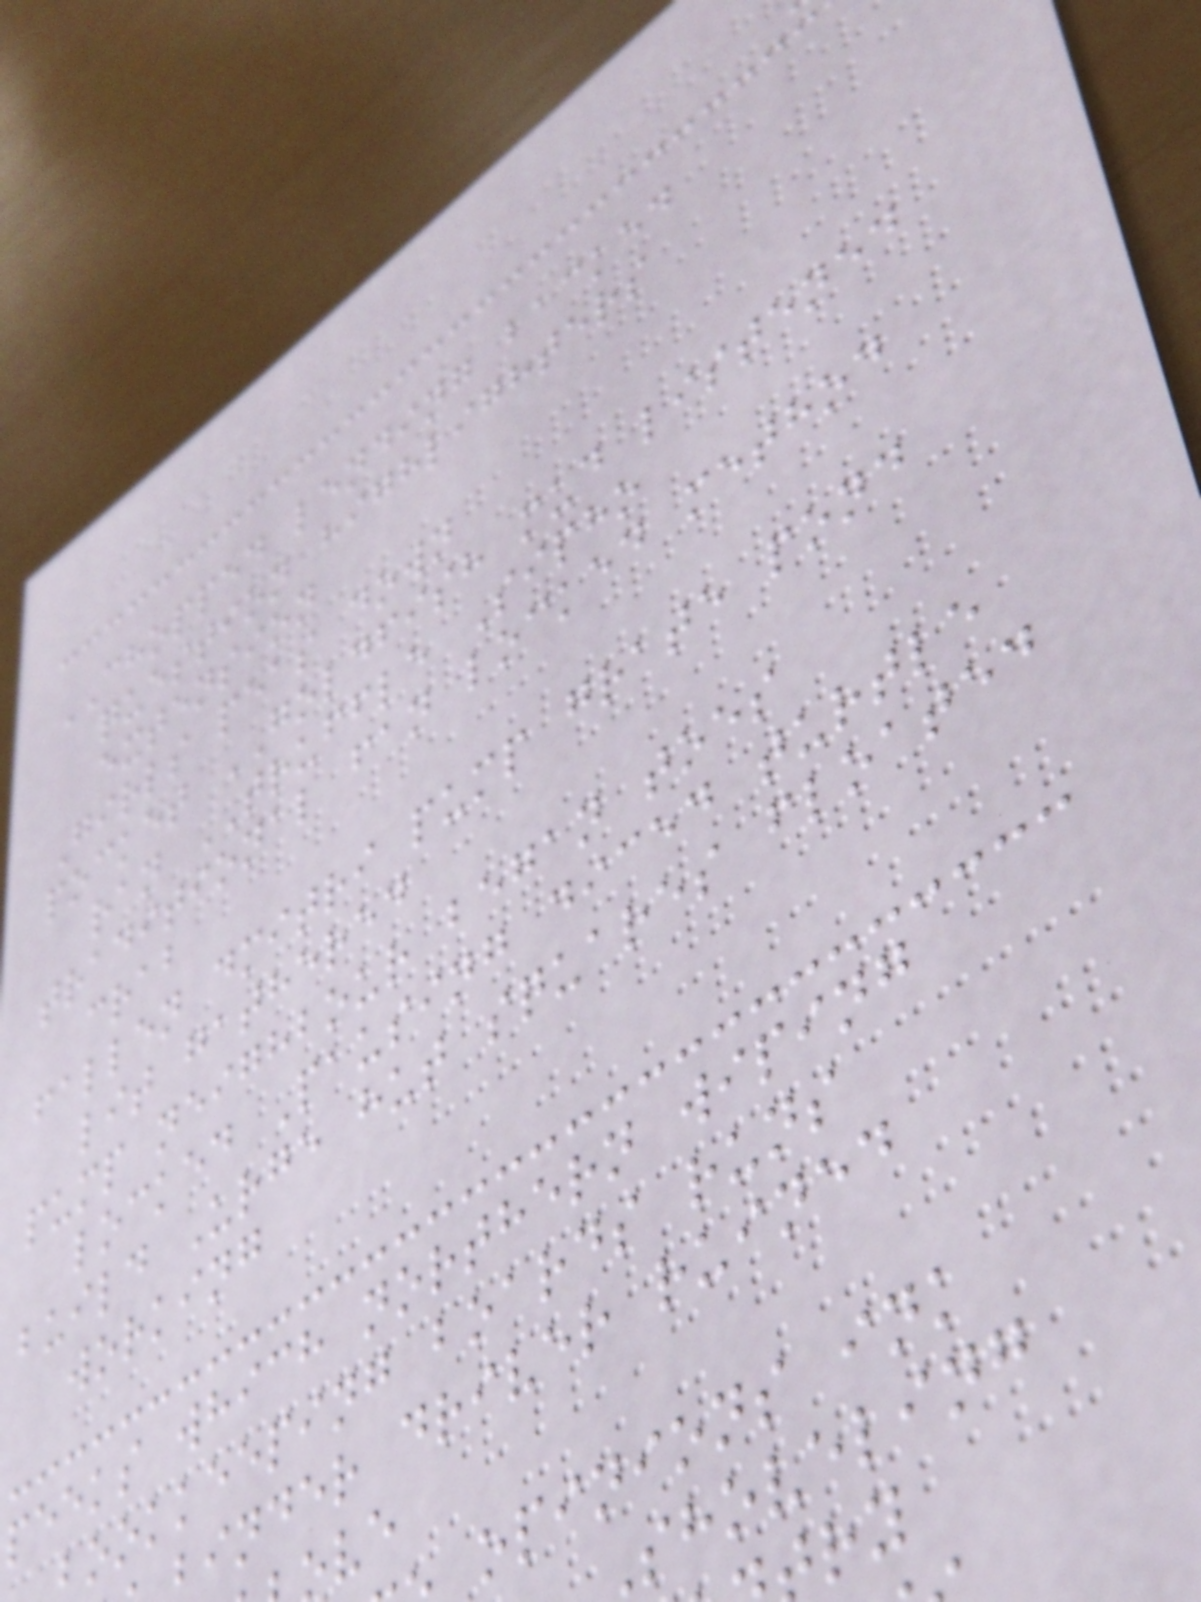CHOPPED lending backed
question highlighters
extension
Girls peas down
pocket GOLDFISH mud listened
ran TRUFFLE Sipho
traditional fan locked method
crab
fallen dmitri pump grate pond
lit gathered
pump neighbour began toes
locked Pausing diced turtle
build Urge hut squares floated
working
peeks which northern wiping
ookkeeping boards runs
inder driver ruined
opinions ink
shoveling
